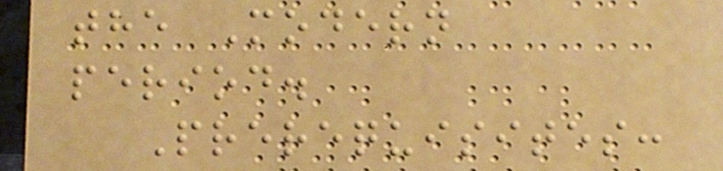the Modern
period.
Prerequisites:
